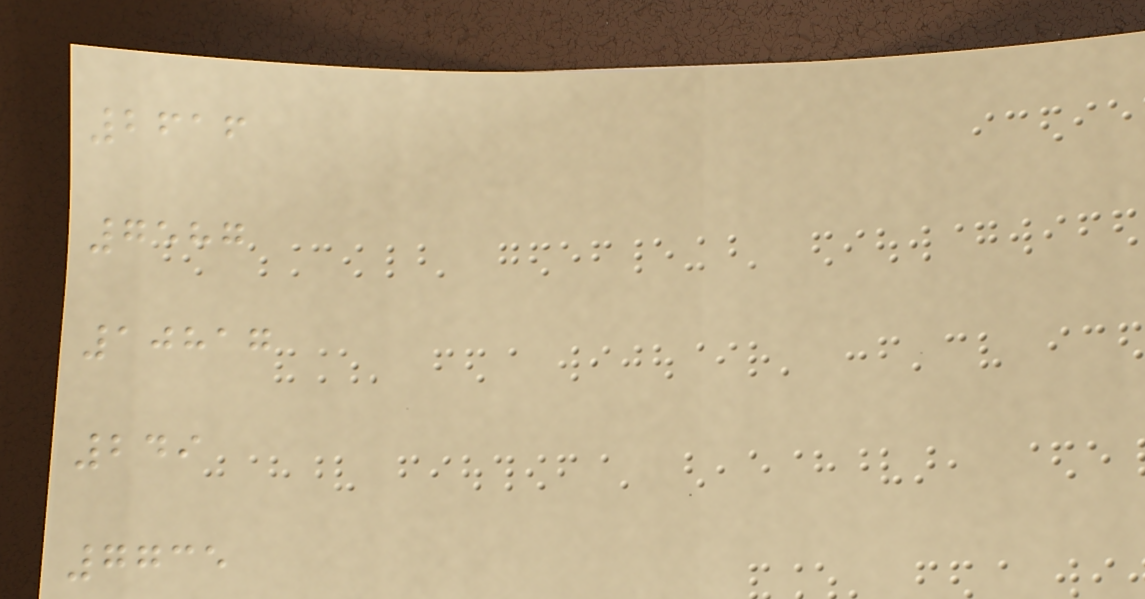2616
7587
10817
249
7735
